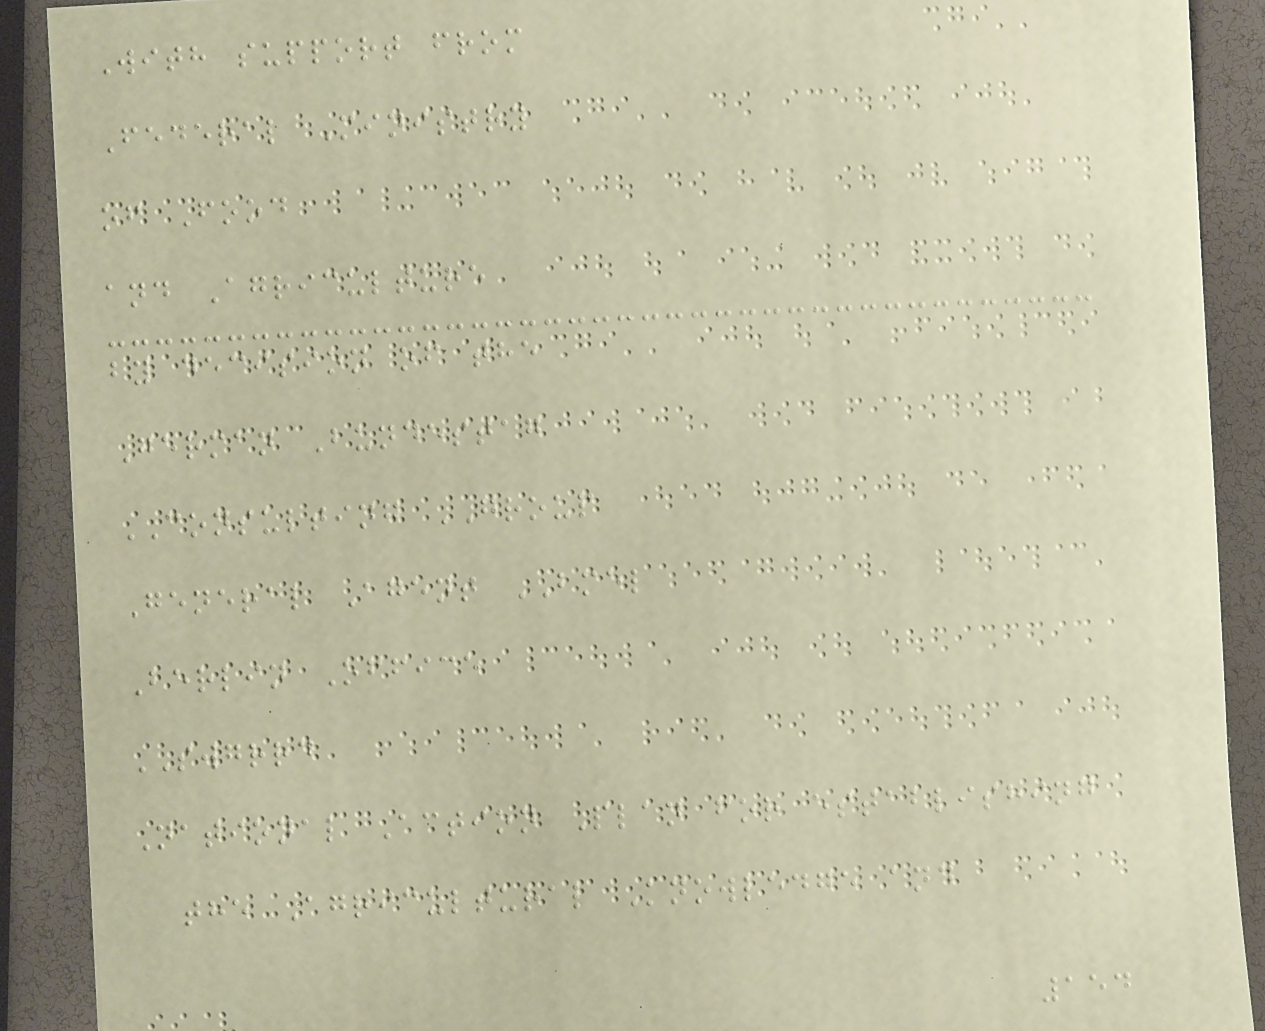With support from
Federal Ministry
of Food
and Agriculture
by decision of the
German Bundestag
CONSULTING GROUP
General Agent BMEL
Berlin Office
SWGRRD
National Action Plan for establishing
the Agricultural Knowledge and
154
